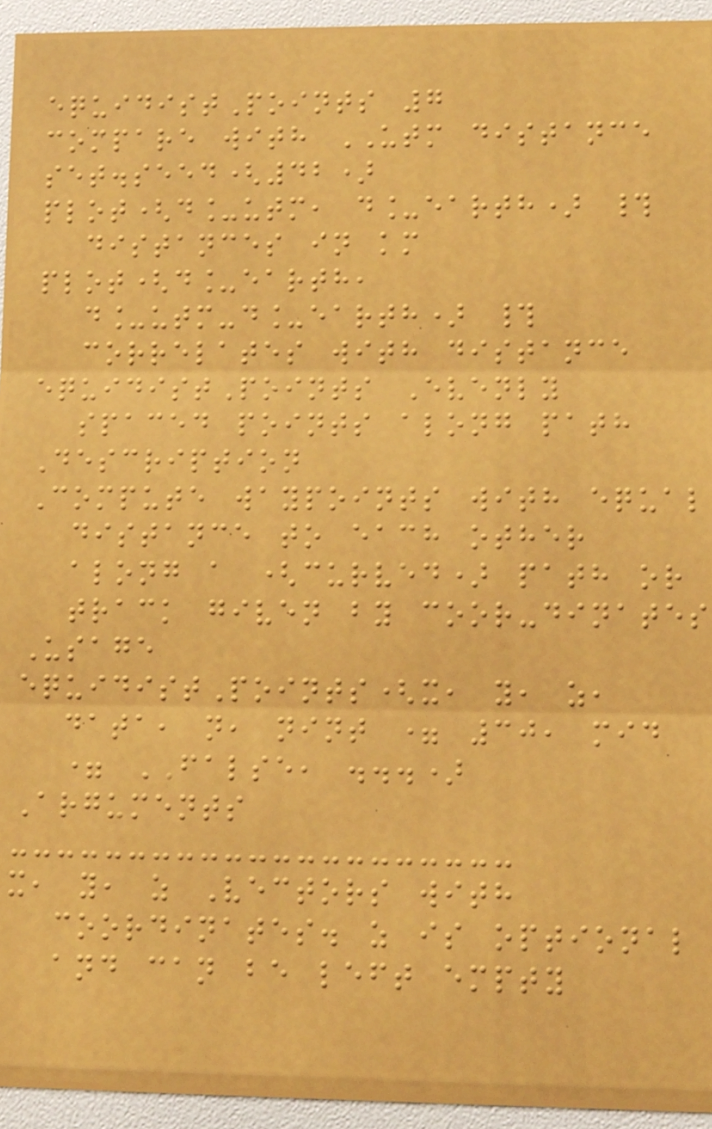equidistPoints 7
compare with UTM distance
set.seed(42)
plot(d_utm, d_earth) #
distances in km
plot(d_earth,
d_utm-d_earth) #
correlates with distance
equidistPoints Evenly
spaced points along path
Description
Compute waypoints with equal
distance to each other
along a (curved) path or
track given by coor-dinates
Usage
equidistPoints(x, y, z,
data, n, nint = 30, mid
= FALSE, ...)
Arguments
x, y, z Vectors with
coordinates. z is optional
and can be left empty
